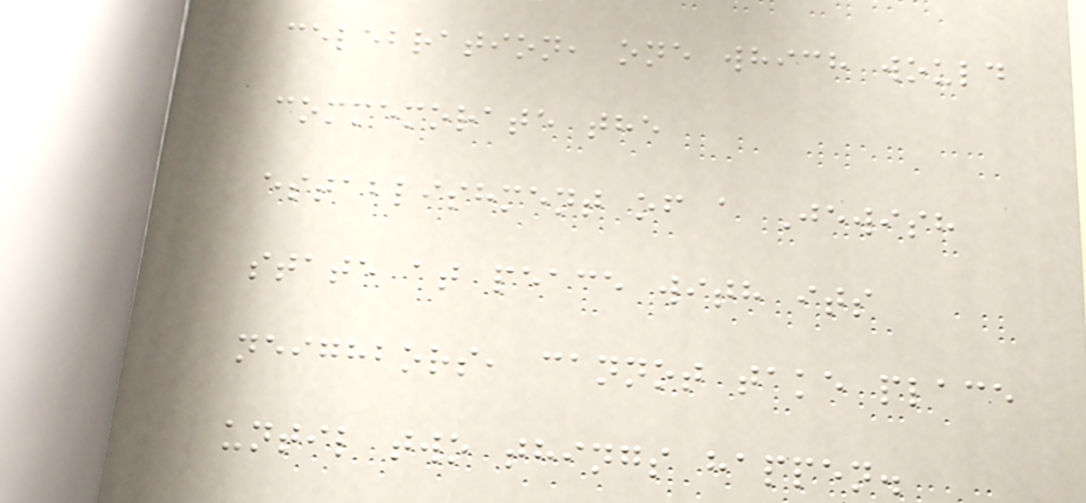celebration, one which would
commemorate the
establishment of a Jewish
state at peace with its
neighbors, cannot take place
until two things happen.
